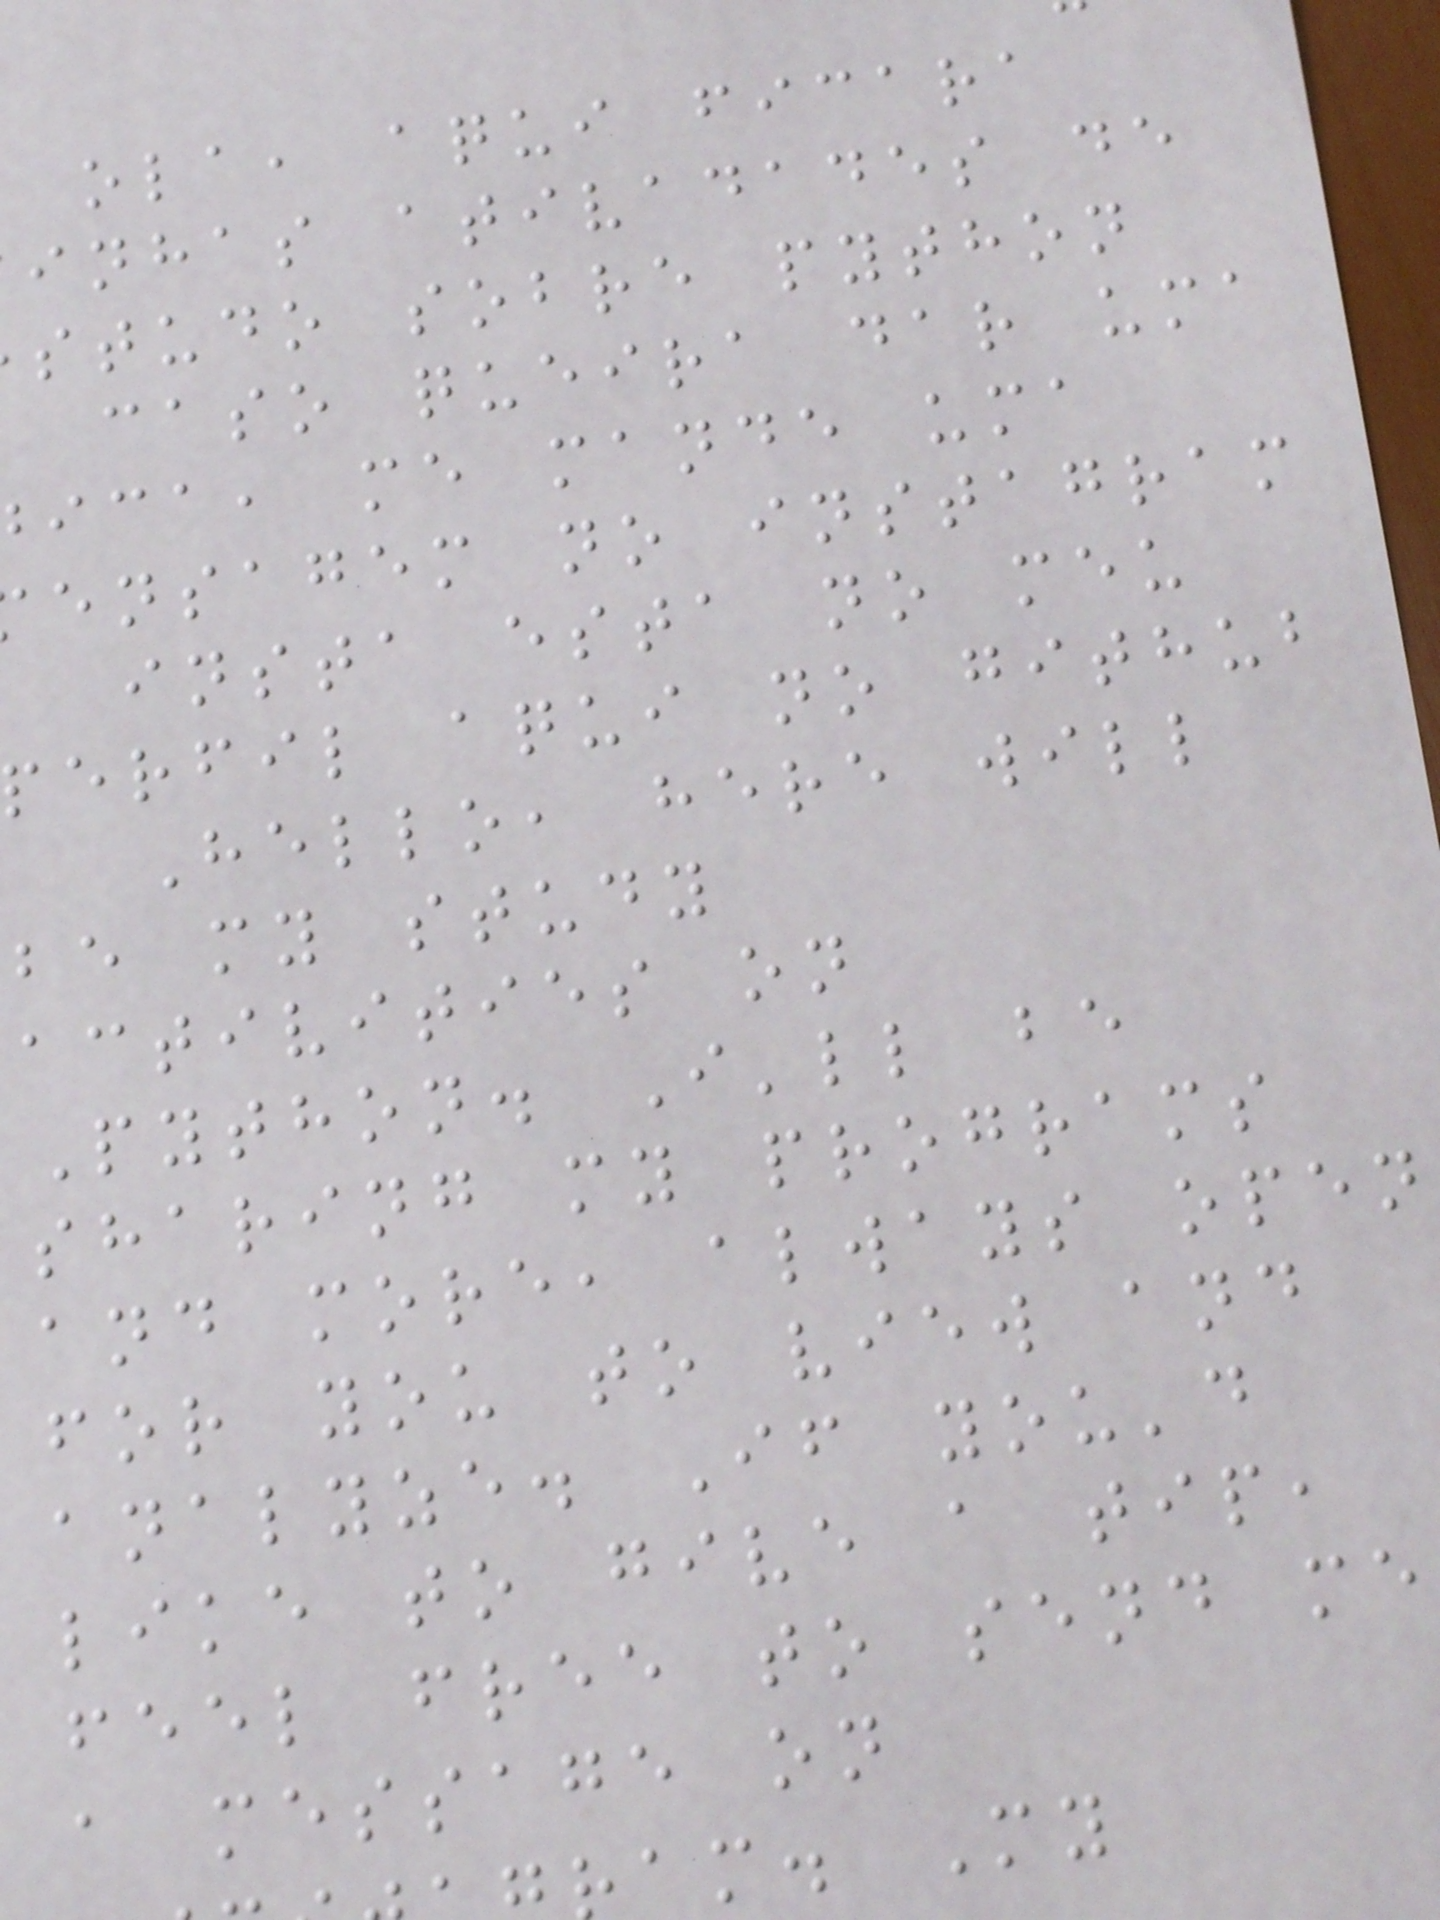ola, aqui ficara
inhas ativadades de
studo sobre python
caso queira dar uma
ica, me mande uma
ensagem no instagram
insta esta no meu
perfil aqui no github
Hello, here will
be my study
activities on
Python. I'll be
sharing my programs
and more, always open
for you to view and
analyze. If you'd
like to give a tip,
feel free to send me
a message on
am. My
